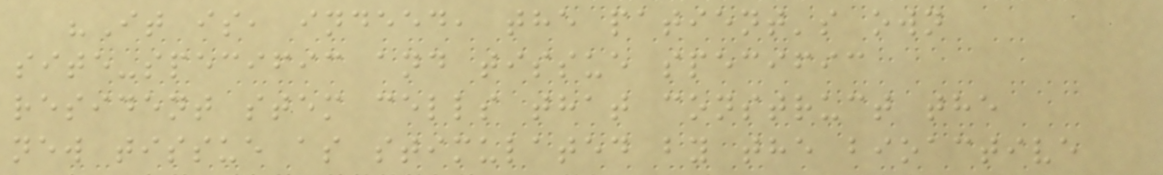"It is, indeed, the patient's own
site-specific and tissue specific
resident stem cells that construct the
new tissue as stimulated by the bioactive
